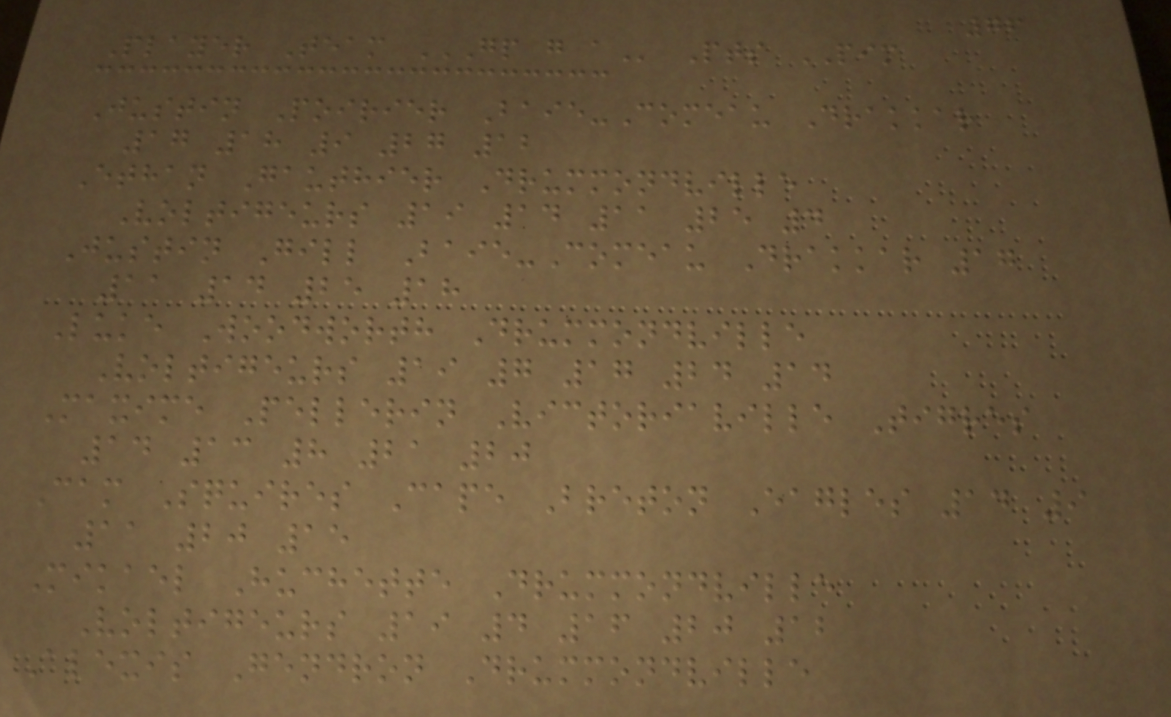76
Player Team GP G A Pts PIM
Justin Poirier Baie-Comeau Drakkar
17 18 9 27 12
Ethan Gauthier Drummondville
Voltigeurs 19 14 11 25 4
Justin Gill Baie-Comeau Drakkar 17
11 14 25 18
Luke Woodworth Drummondville
Voltigeurs 19 7 17 24 14
Maxime Pellerin Victoriaville Tigres
14 13 8 21 20
Cam Squires Cape Breton Eagles 14 9
11 20 15
Mikael Huchette Drummondville
Voltigeurs 19 4 16 20 12
Alexis Gendron Drummondville
